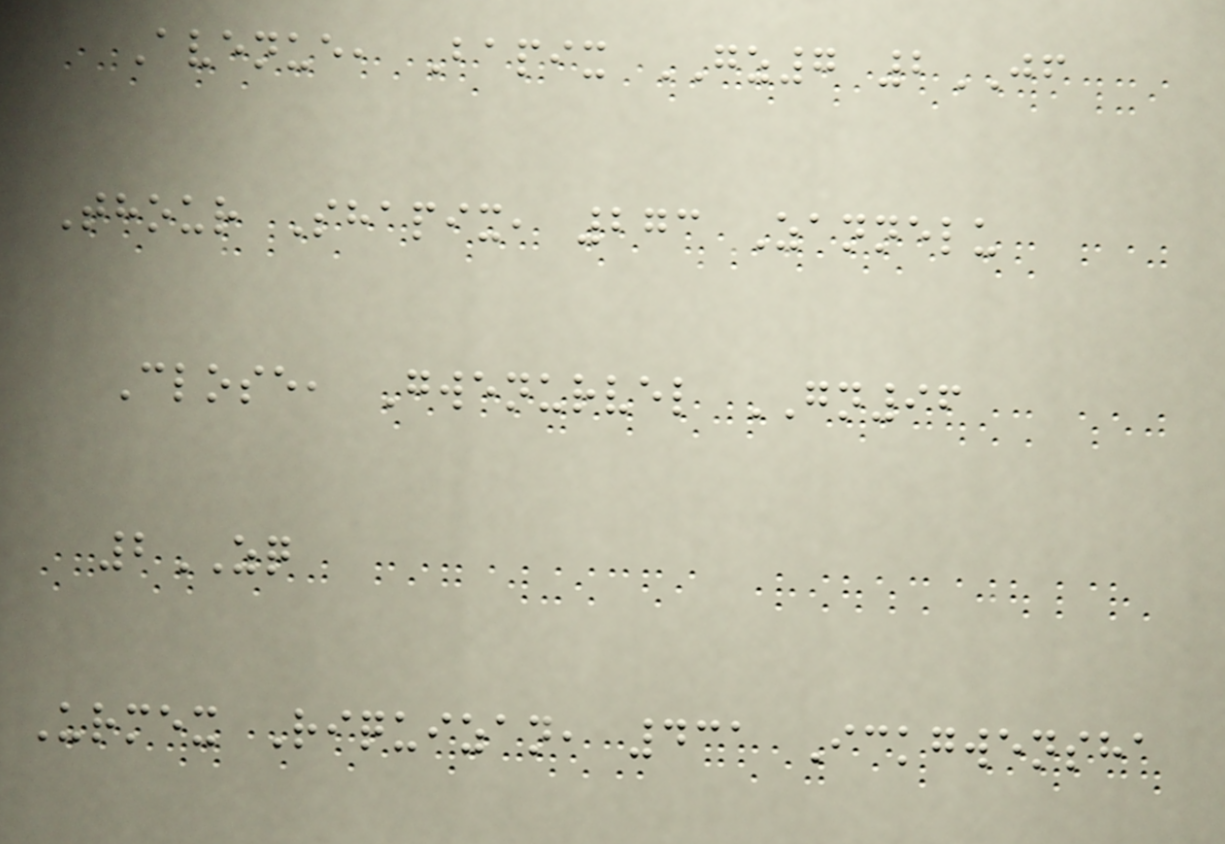Avenue, Bapix GZ7 2JF
Thour Shapix, 273 Zannelu
Close, Gwenurvel GN96
2ZQ
Urmex Riquizan, 431 Ickgwensha
